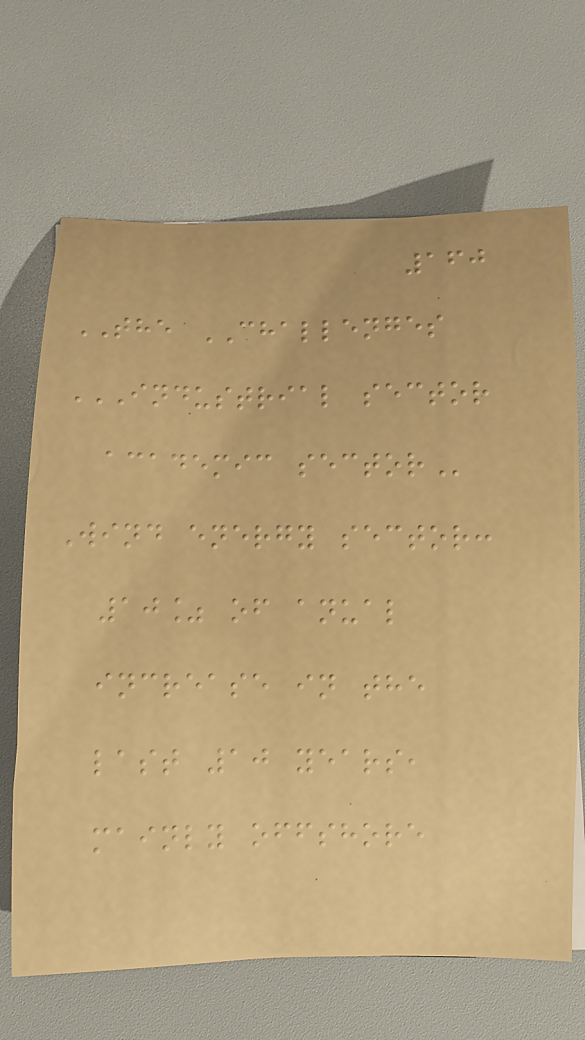160
THE CHALLENGES
INDUSTRIAL SECTOR
ACADEMIC SECTOR
Wind energy sector:
10% of anual
increase in the
last 10 years,
mainly offshore
